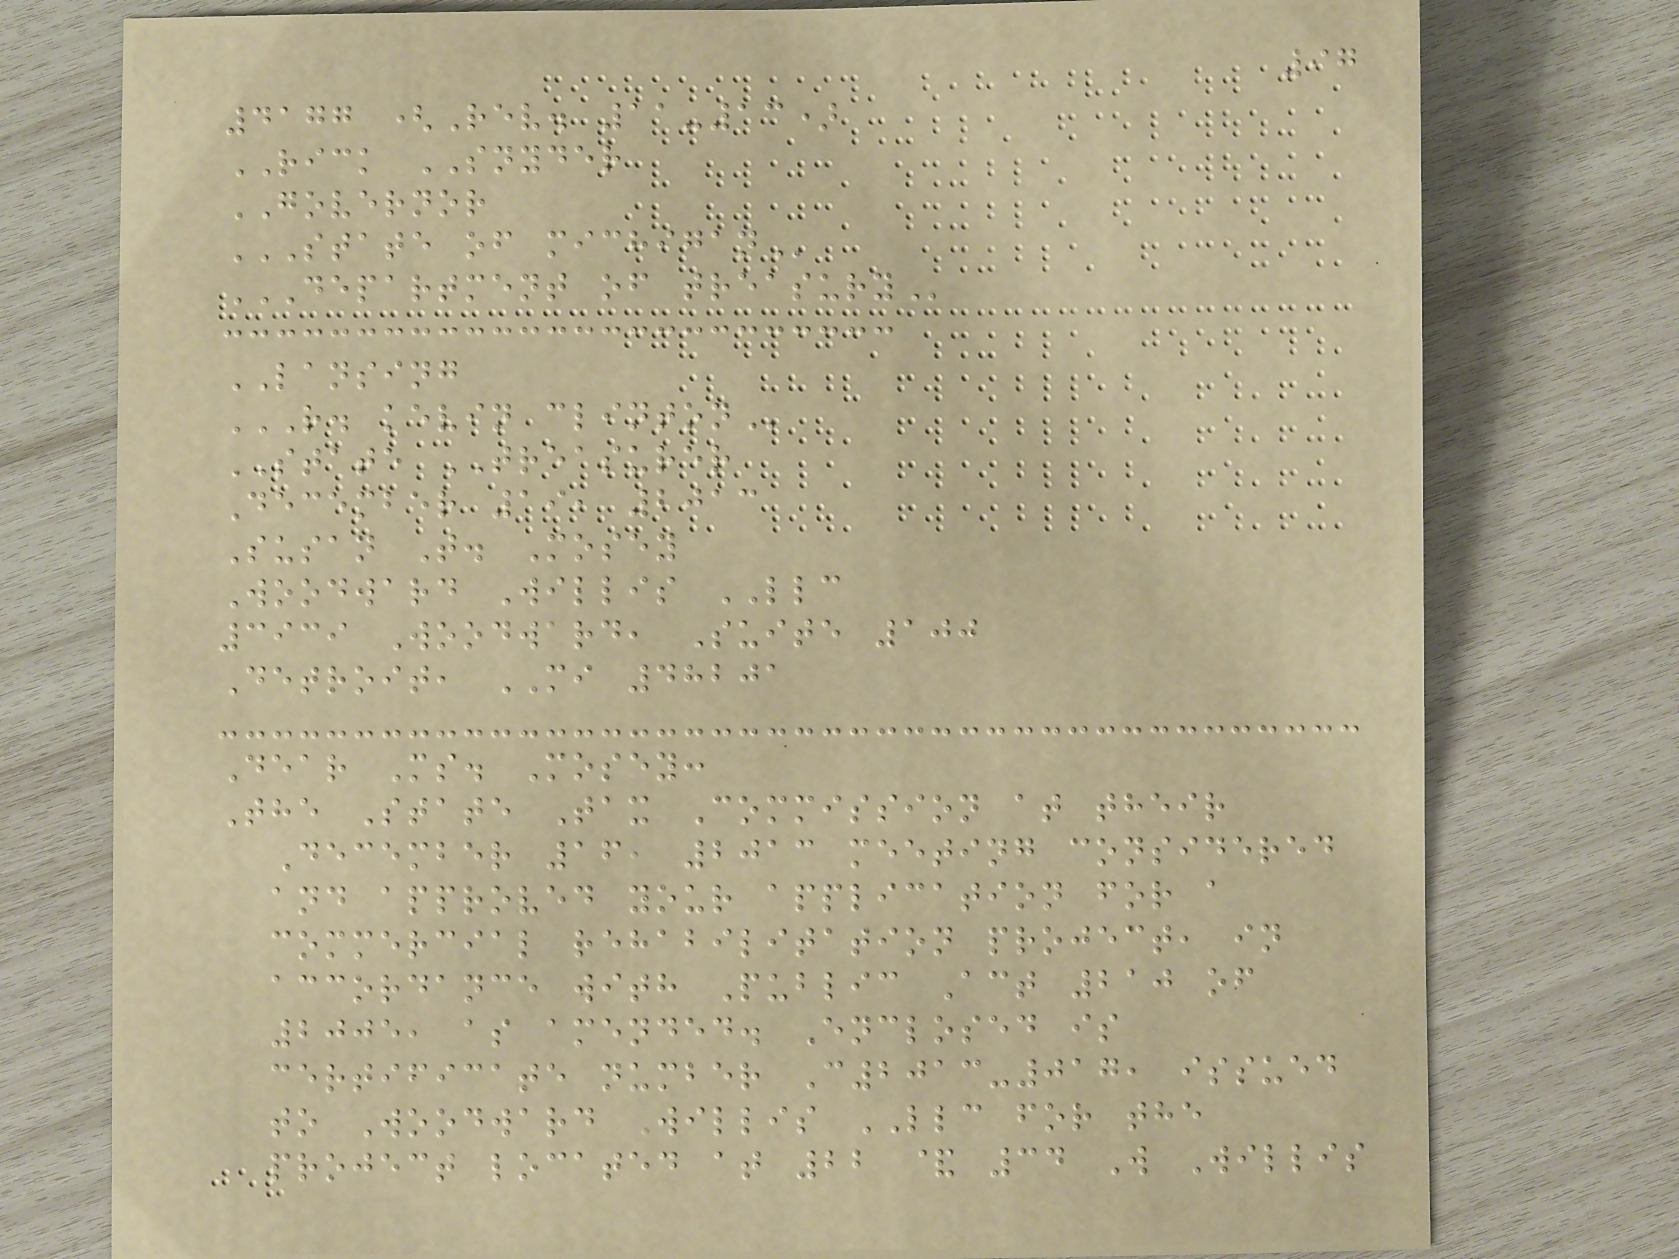97
4177 (Rev. 11-13)
RICK SNYDER
GOVERNOR
STATE OF MICHIGAN
DEPARTMENT OF TREASURY
LANSING
R. KEVIN CLINTON
STATE TREASURER
December 19, 2013
Susan T. Mosey
Woodward Willis LLC
3939 Woodward, Suite 100
Detroit, MI 48201
Dear Ms. Mosey:
The State Tax Commission at their
December 16, 2013 meeting considered
and approved your application for a
commercial rehabilitation project, in
accordance with Public Act 210 of
2005, as amended. Enclosed is
certificate number C2013-017, issued
to Woodward Willis LLC for the
project located at 22 & 34 W Willis
